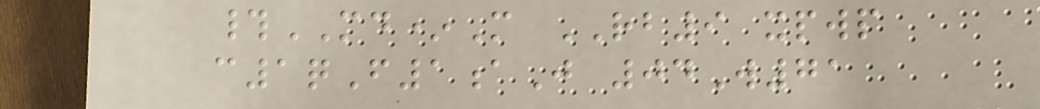#MD*M RB9 xpwp
c1qF1aJ 04W71
